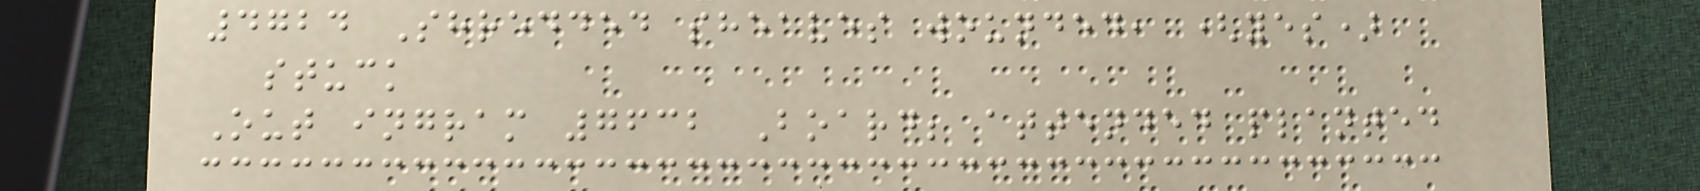4724 Shredded sheaves wounded, (yes)
stuck
Out ingram 7632 Board; attended planted
